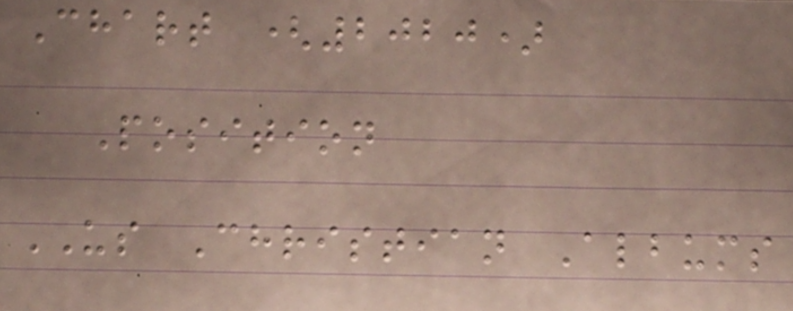Chart (2020)
Position
US Christian Albums
